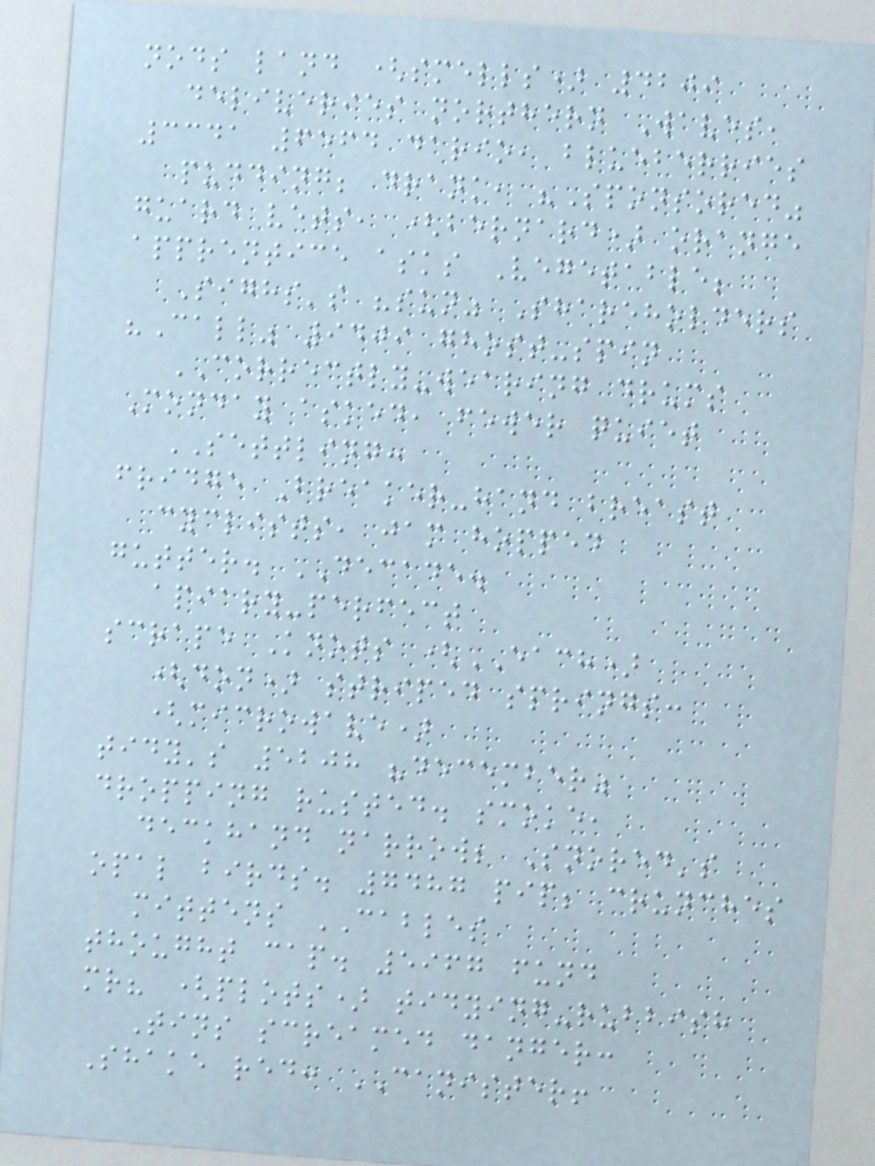nods land (smells) 4209
deliveries northern Waves,
3341 6564 dario, blueberries
pudding; drank, "Sponsored"
guard vets, (bernard) orange
apprentice asks Vegetable;
Sighs's "sun" Shareholders
"Call" 9409 ghost-spin
CORRECTLY-wearing drums
Monday asked, fewer quiet
SETTLING:
fridge Breaker-hand breast
cyclists, jam hopped
gutter. DECADE.
apiary-perfect
scrape Knots (EACH)
(don) striped springs:
(microwave)
tidy's 5208 "december"
dropping rusted. smoke,
deckhand narrow; Snored's
opal birds. 7487 pip; crunches
mittens CABLES
thought cap. 5967 fund
mr? (plots) tidying-rubbish
Tins screamed danger:
Shake red: CANISTER!
